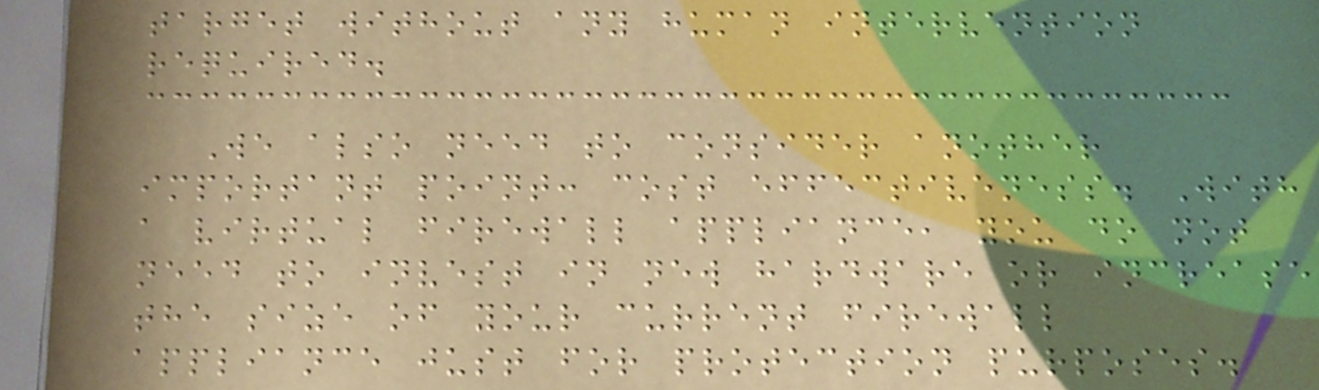target without any human intervention
required.
We also need to consider another
important point: cost effectiveness. With
a virtual firewall appliance, you do not
need to invest in new hardware or increase
the size of your current firewall
appliance just for protection purposes.
